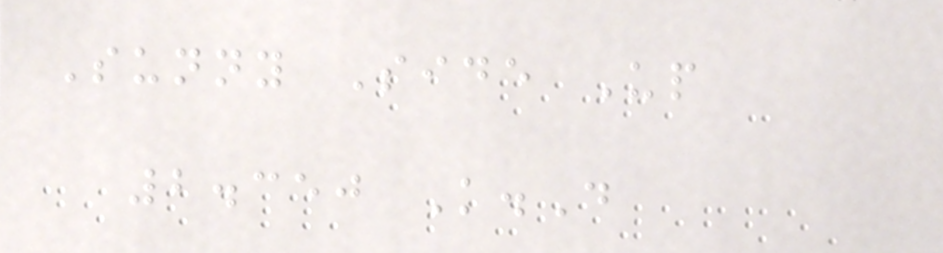Sunny Side Up
2.350 K.D
